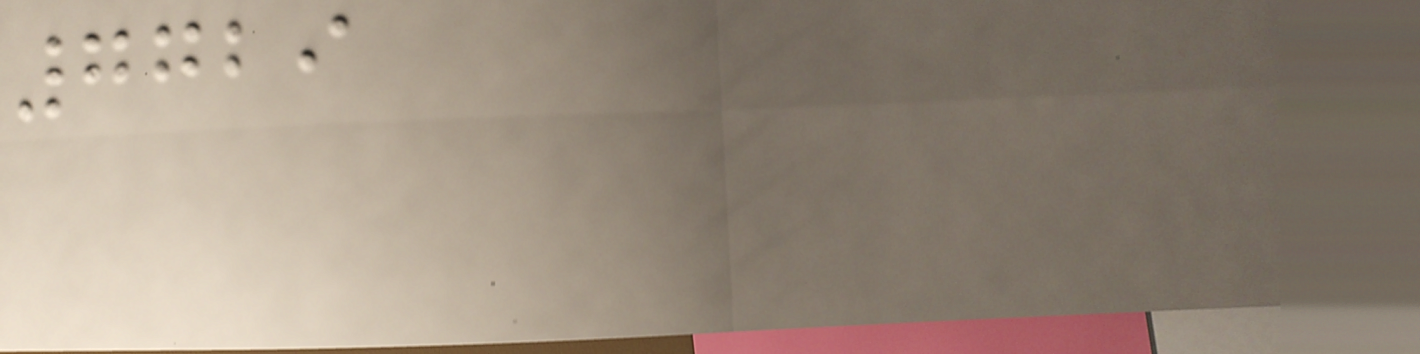7729
